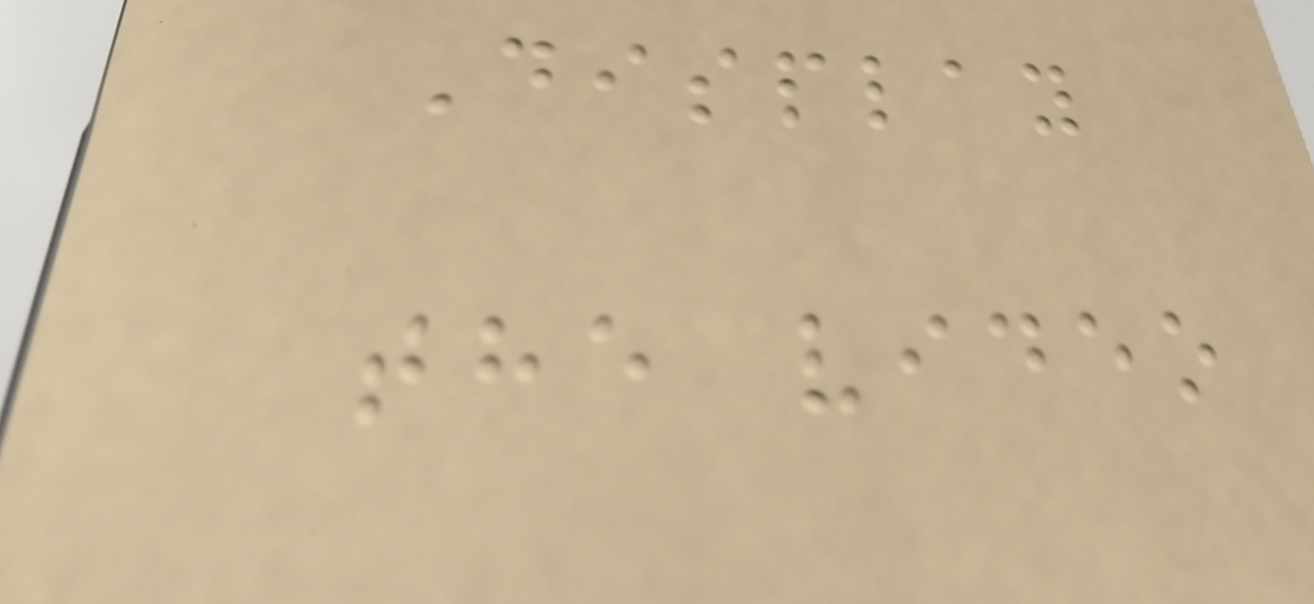Display
the video
